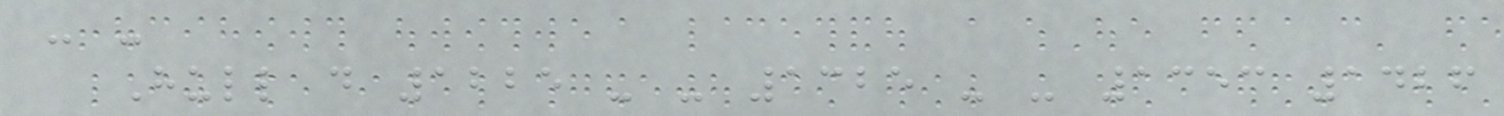- -
Hull d 1225 - - 1325 - - 1353 1426
